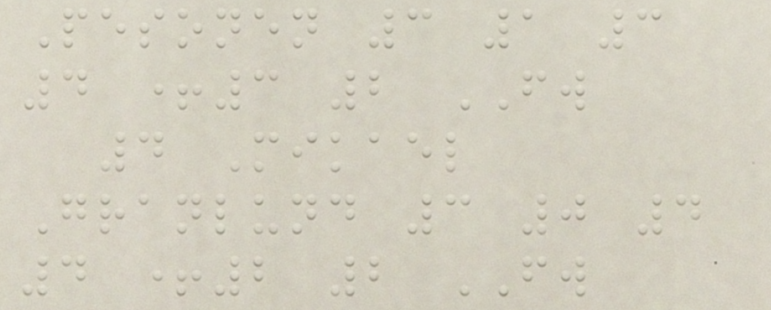Pesonen 3 1 3
4 +3 2 FW
4 Mikael
Granlund 3 0 4
4 +2 2 FW
